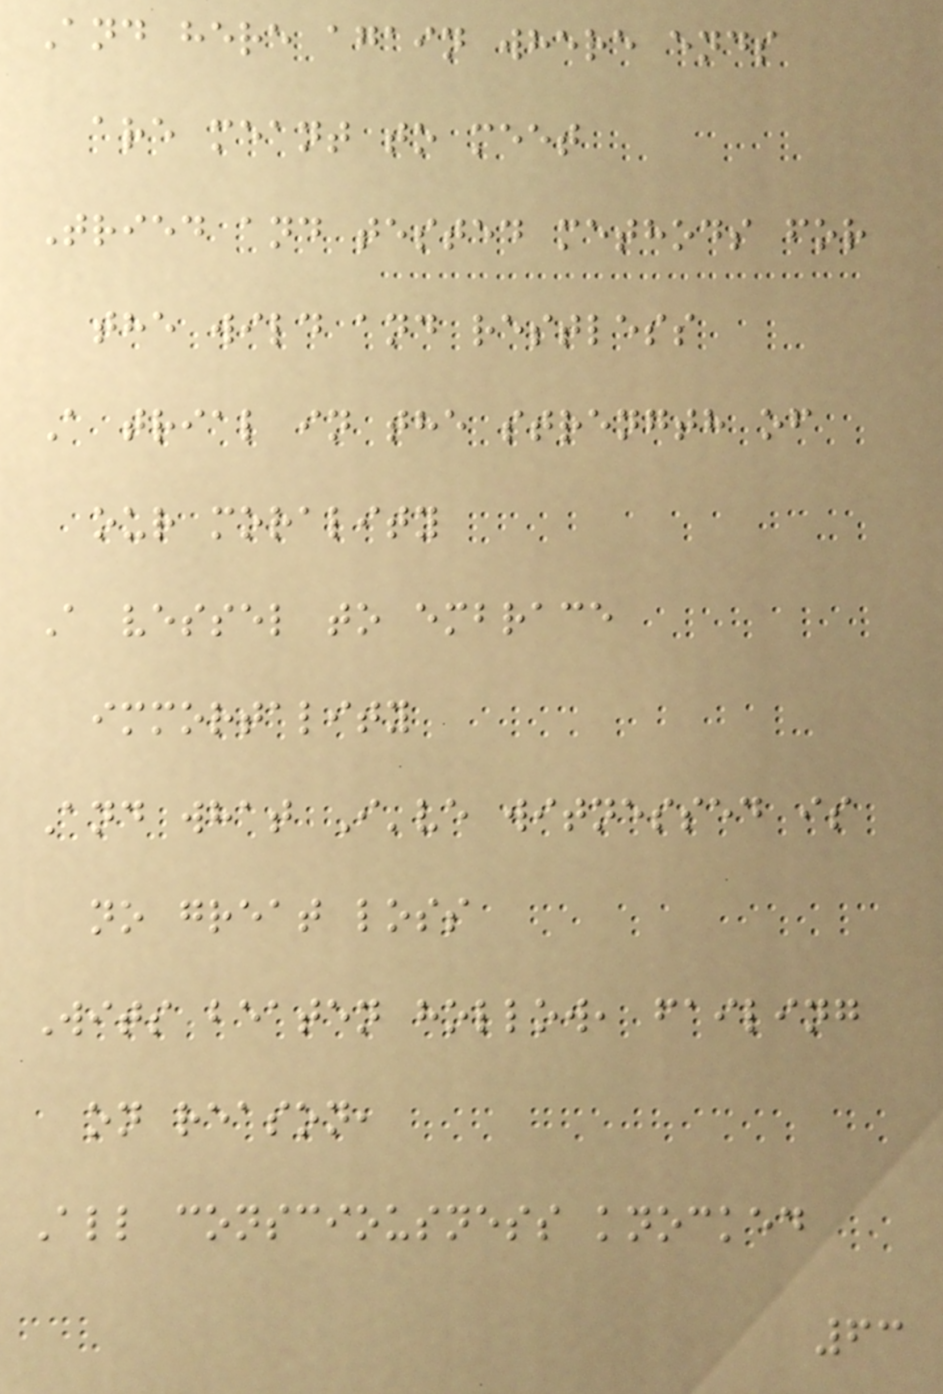And here again where ends
are meant to meet
Tried and tested methods for
the wild and restless
A trial in the strength of
our morality
A vessel to embrace
immortality
And what I've witnessed is
no great loss
Wits beaten hollow, failing
on reason,
All consciousness knocked
63
